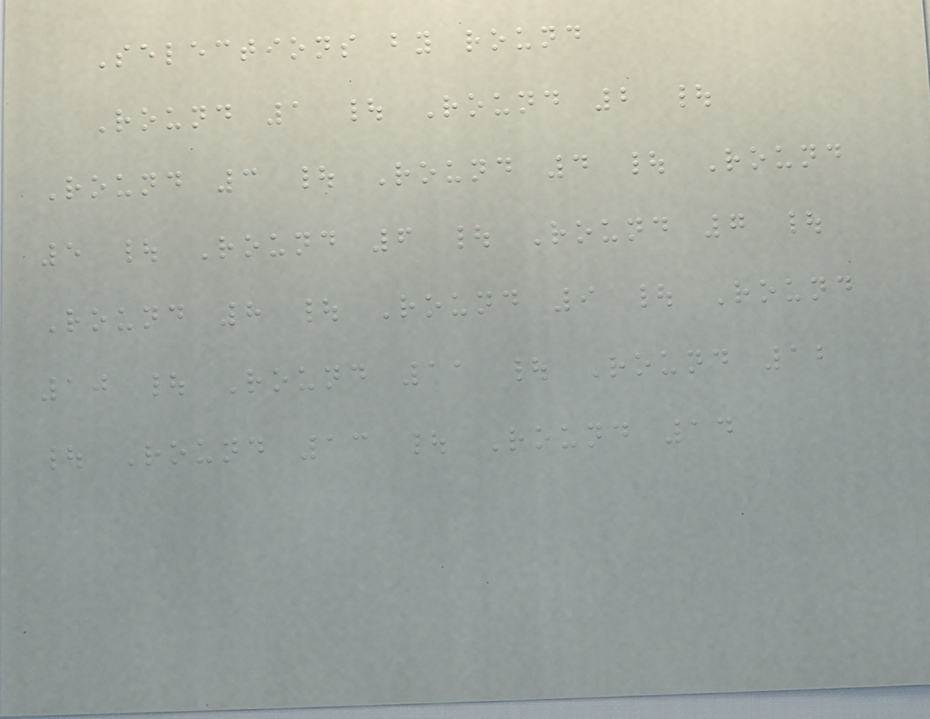Selections by round
Round 1 | Round 2 |
Round 3 | Round 4 | Round
5 | Round 6 | Round 7 |
Round 8 | Round 9 | Round
10 | Round 11 | Round 12
| Round 13 | Round 14
